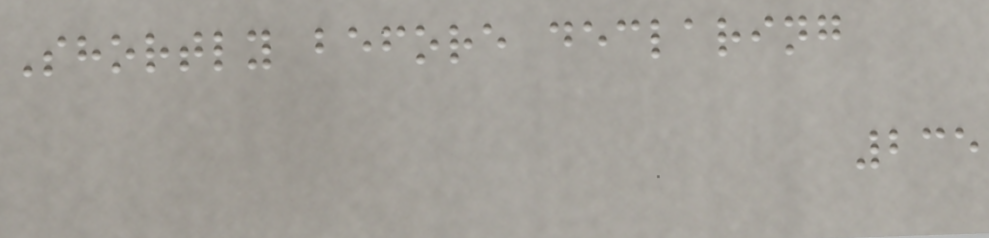Shortly before declaring
235
